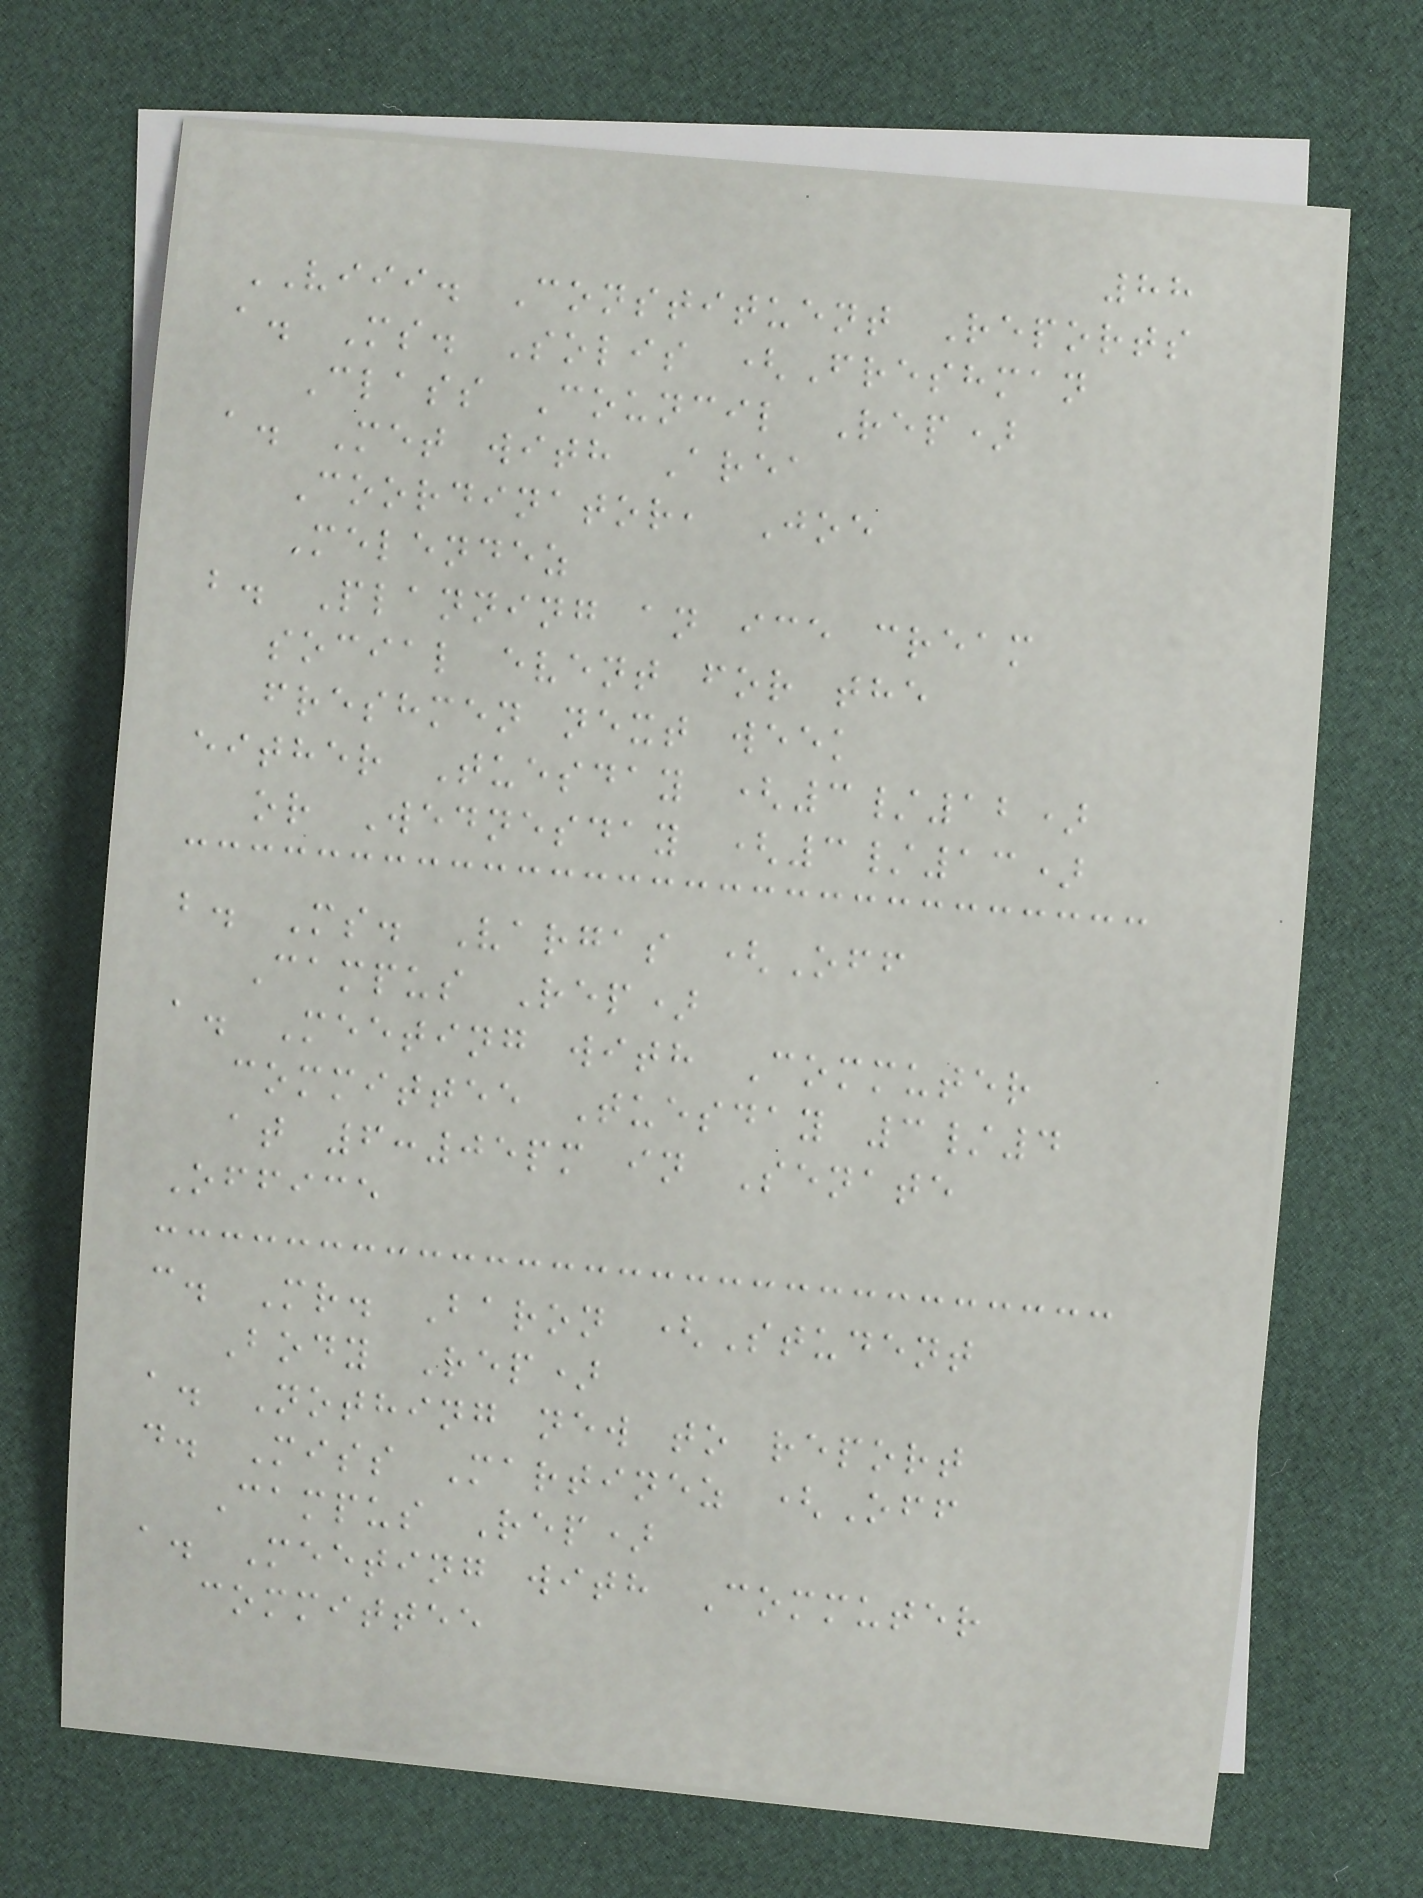88
VIII. Constituent Reports
a. Ms. Solis (Freshman
Class Council Rep)
a. Met with Area
Coordinator, Joe
Melendez
b. Planning an ice cream
social event for the
freshmen next week
either Tuesday (3/12)
or Wednesday (3/13)
b. Ms. Vargas (Off
Campus Rep)
a. Meeting with Commuter
committee Tuesday 3/4
at 6:05pm in Senate
Office
c. Mr. Baron (Student
Body Rep)
a. Nothing new to report
d. Miss Martinez (Off
Campus Rep)
a. Meeting with Commuter
committee
